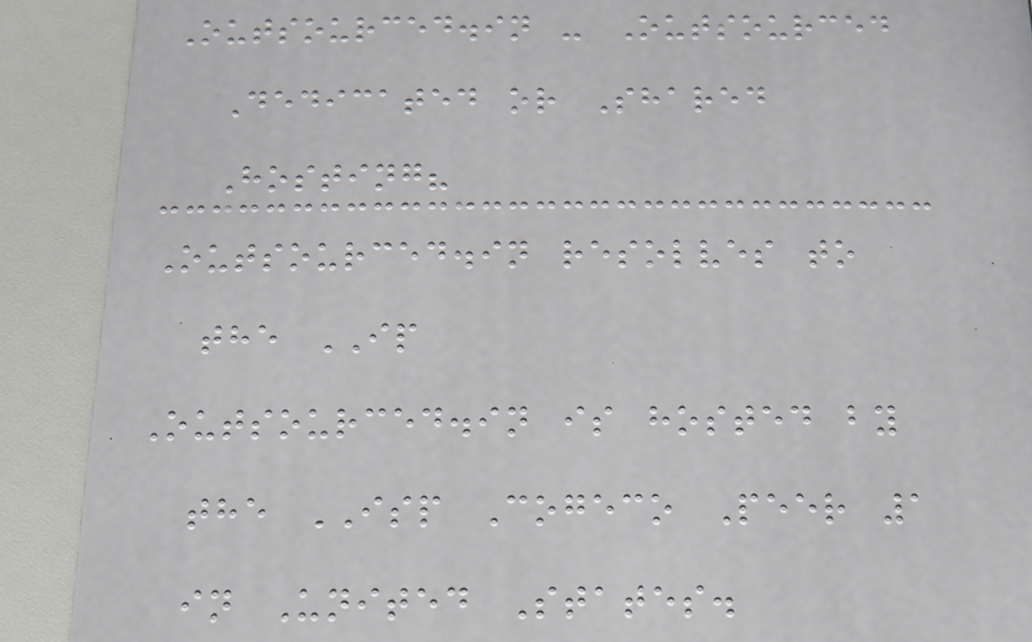Outsourced.in - Outsourced
Dedicated or Shared
Hosting?
Outsourced.in resolves to
the IP
Outsourced.in is hosted by
the ISP Cogeco Peer 1
in United States.
